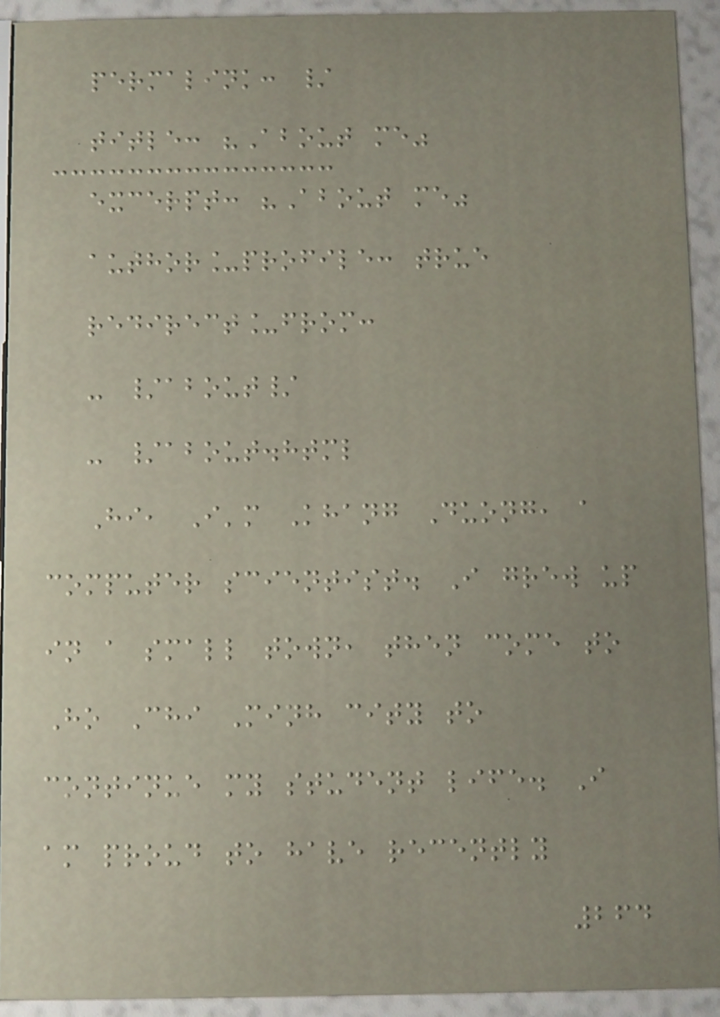permalink: /
title: "About me"
excerpt: "About me"
author_profile: true
redirect_from:
- /about/
- /about.html
Hi, I'm Khang Duong, a
computer scientist. I grew up
in a small town, then come to
Ho Chi Minh city to
continue my student life. I
am proud to have recently
264
